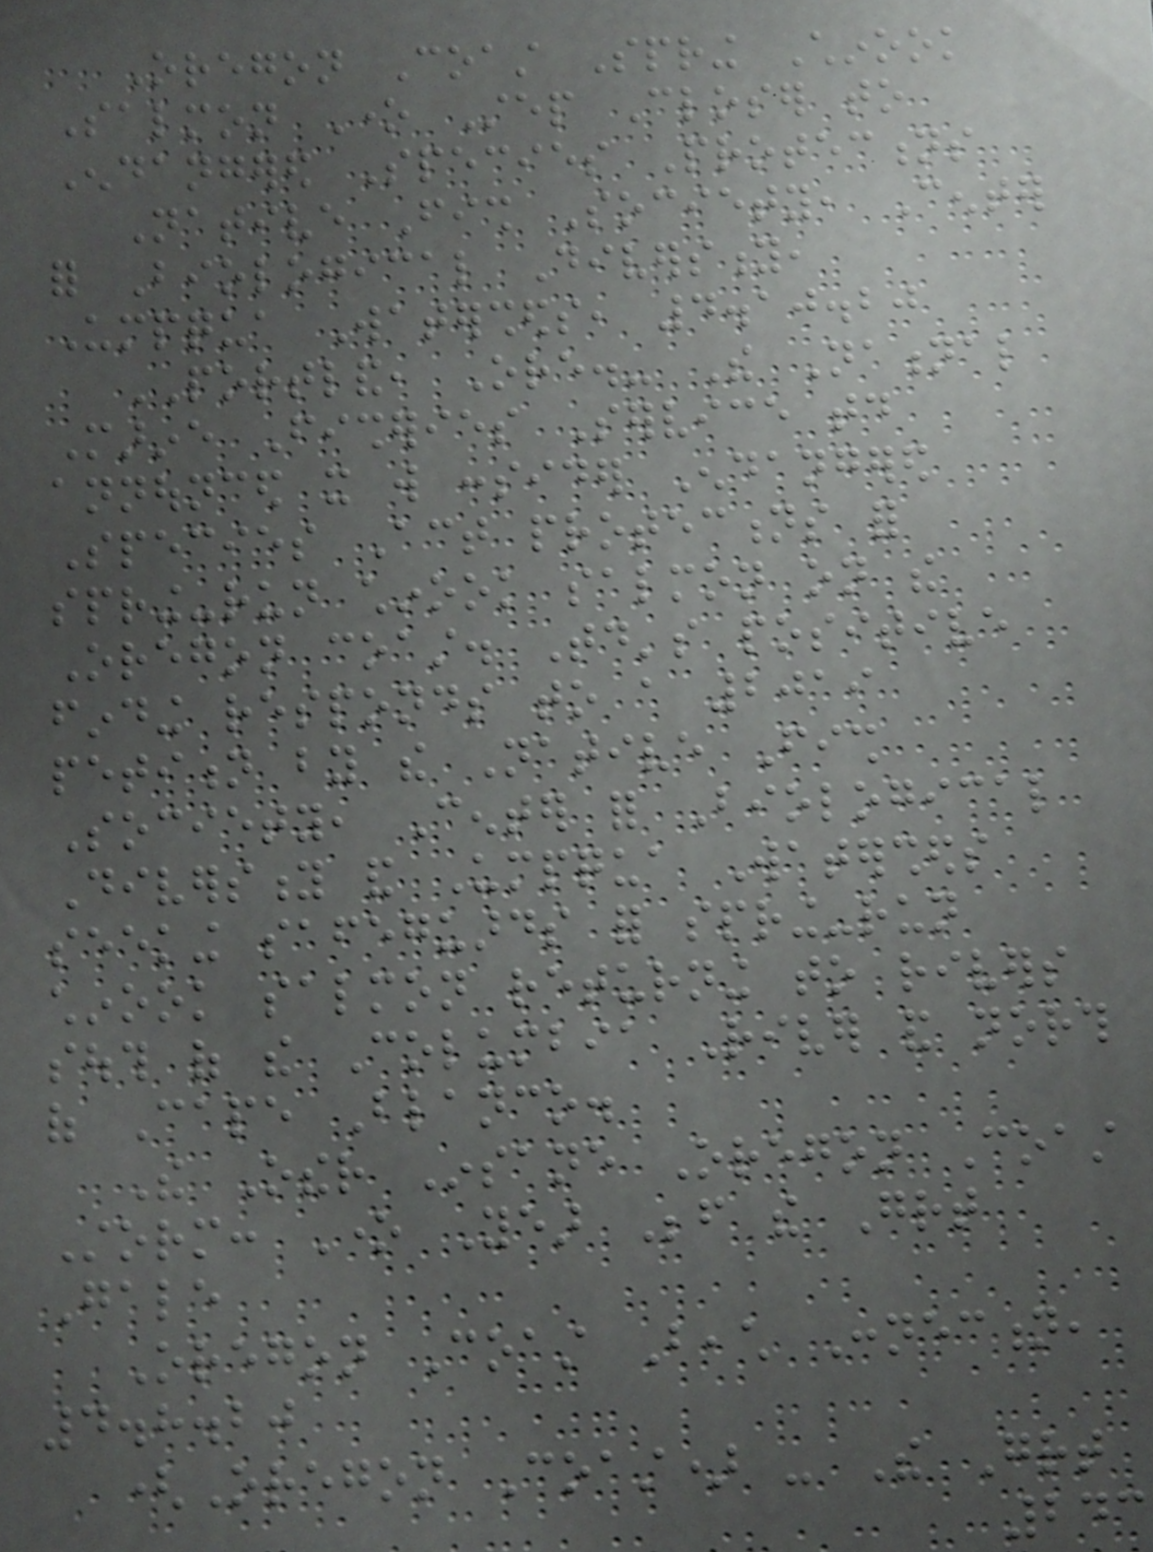Oregon Coast Spring Chinook
Salmon One Step Closer to
Endangered Species Protections
Native Fish Society, Center
for Biological Diversity,
Umpqua Watersheds, 4.10.20
PORTLAND, Ore.- The National
Marine Fisheries Service today
announced it will consider Endangered
Species Act protections for
spring-run chinook salmon on the
Oregon coast. Today's positive
finding responds to a 2019
petition by the Native Fish
Society, Center for Biological
Diversity and Umpqua Watersheds
seeking safeguards for spring-run
chinook salmon returning to rivers
south of the Columbia River and north
of Cape Blanco.
The Other Insane Oregon Coast
Storm: One Year Before the Great
Gale
Oregon Coast Beach Connection,
4.8.20
(Oregon Coast) - The Great
243
